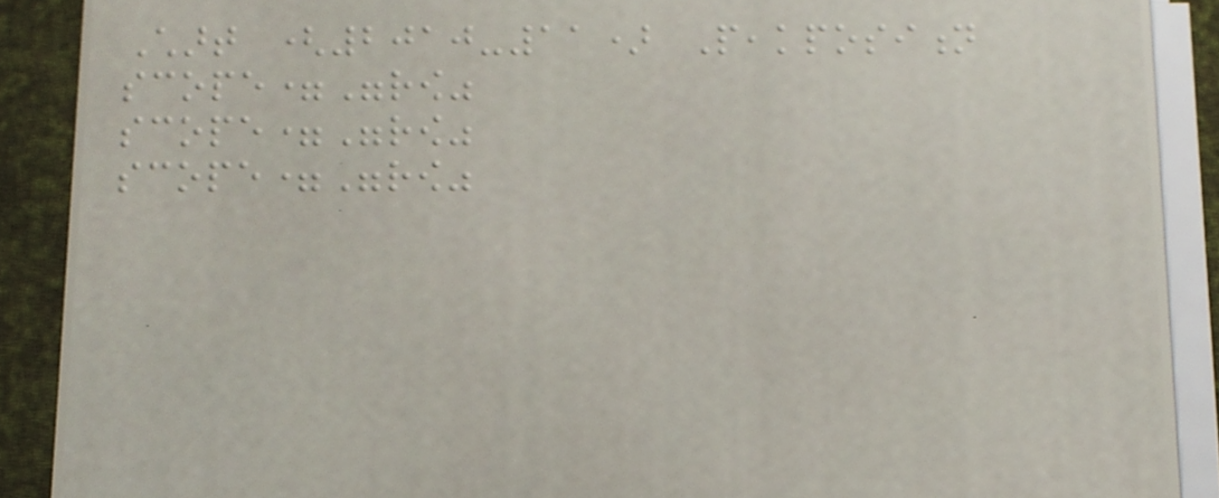Chart (2010-11) Peakposition
scope="row"
scope="row"
scope="row"
